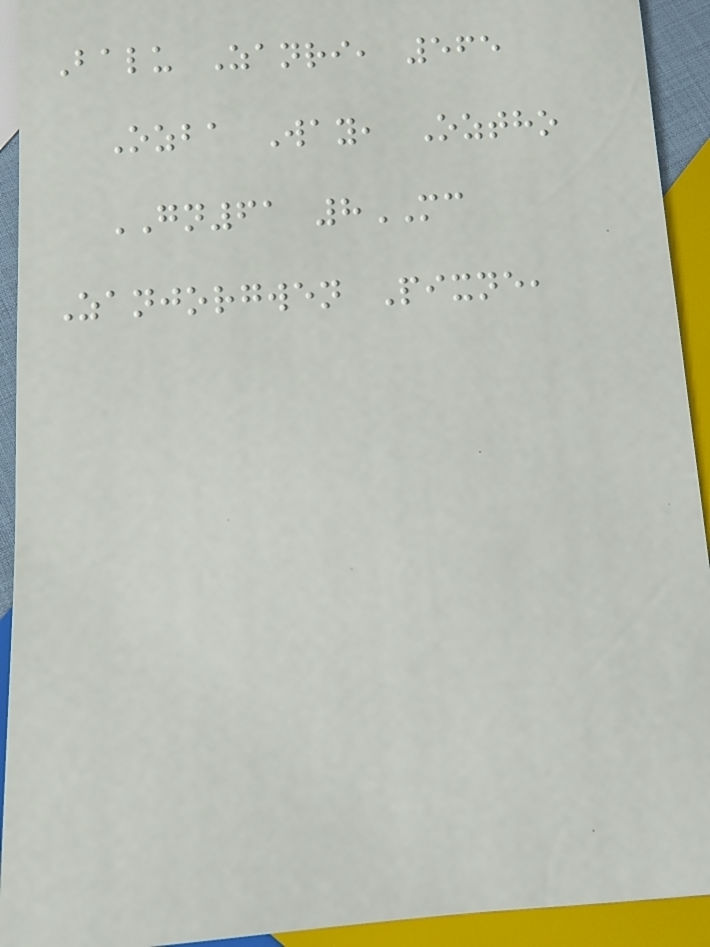Balu Zanri, 565
Ozba Way, Oztho
GN61 8MC
Zanjorgwen Pixne,
